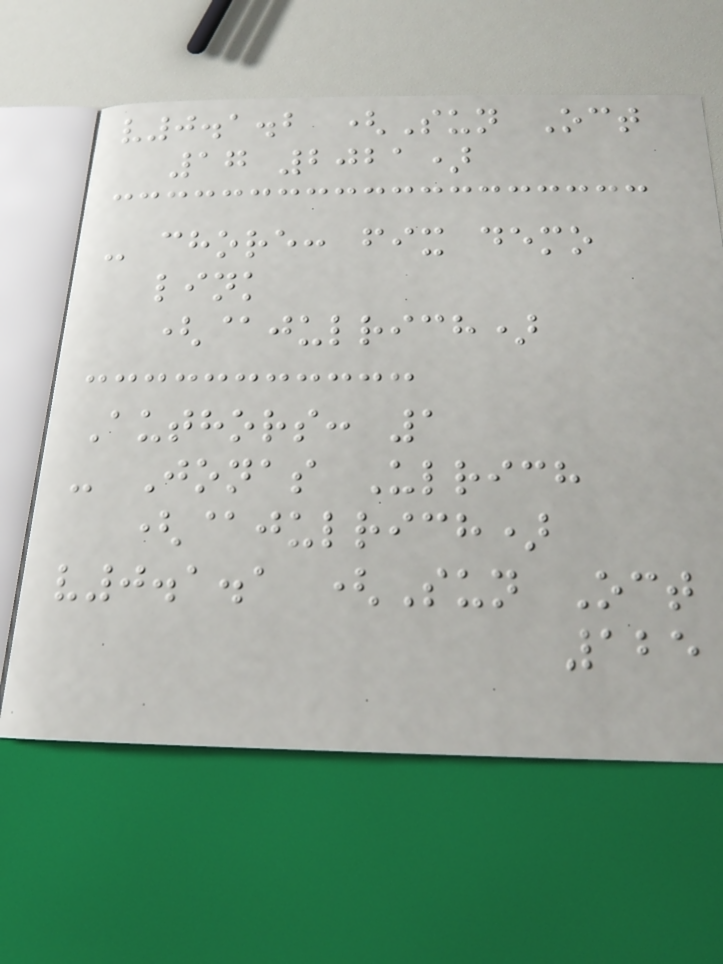v0.1.2 (Sun Oct
17 2021)
- chore: fix demo
link
(@julrich)
Authors: 1
- Jonas Ulrich
(@julrich)
v0.1.1 (Sun Oct
125
